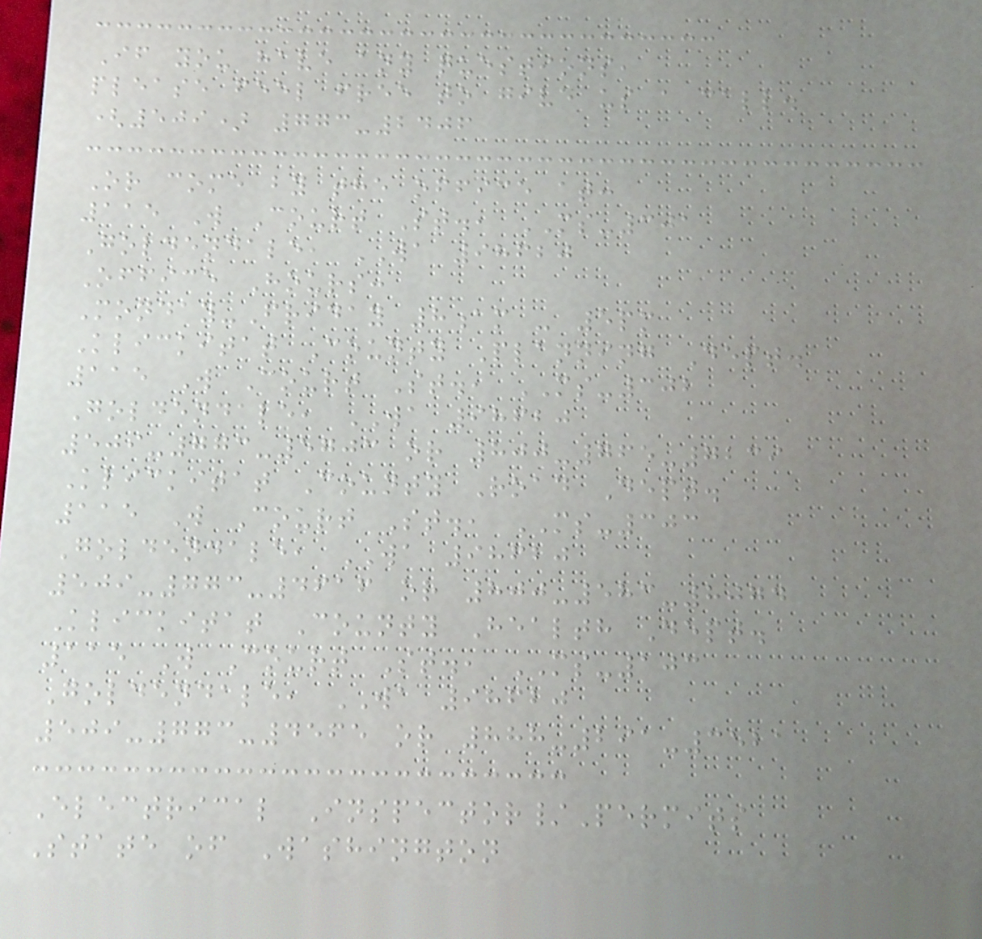If you have any questions,
please feel free to give us a call.
(509) 773-2406
Or come by the office at:
115 W Court St., MS-301
Goldendale, WA 98620
Office Hours:
Monday-Friday 8am - 5pm
Klickitat County Planning Dept.
115 W Court St., MS-302
Goldendale, WA 98620
509-773-5703 or 800-765-7239
Klickitat County Road Dept.
115 W Court St., MS-303
Goldendale, WA 98620
509-773-4616 or 800-583-8074
Klickitat County Health Dept.
115 W Court St., MS-103
Goldendale, WA 98620
509-773-4565 or 888-291-3521
Electrical Inspector/Permits
State of Washington
